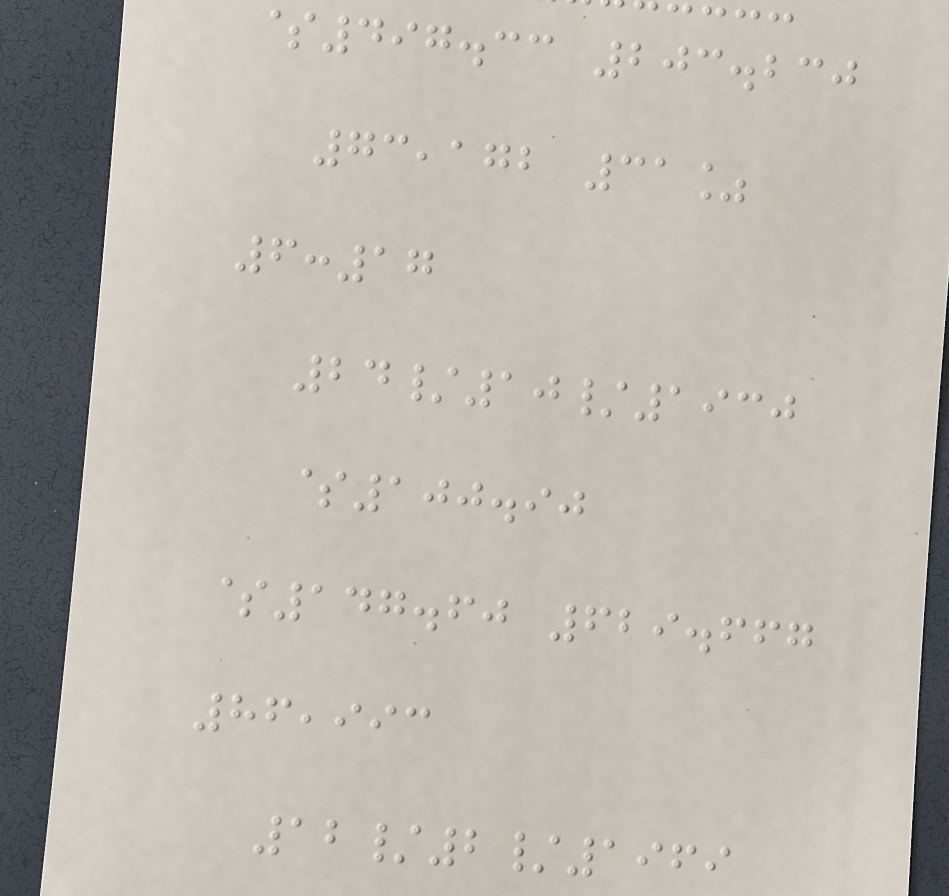$497.33 203.230
73,172 31%
6:17
24/10/1930
$100.90
$147.60 629.667
86,993
12/2/1969
